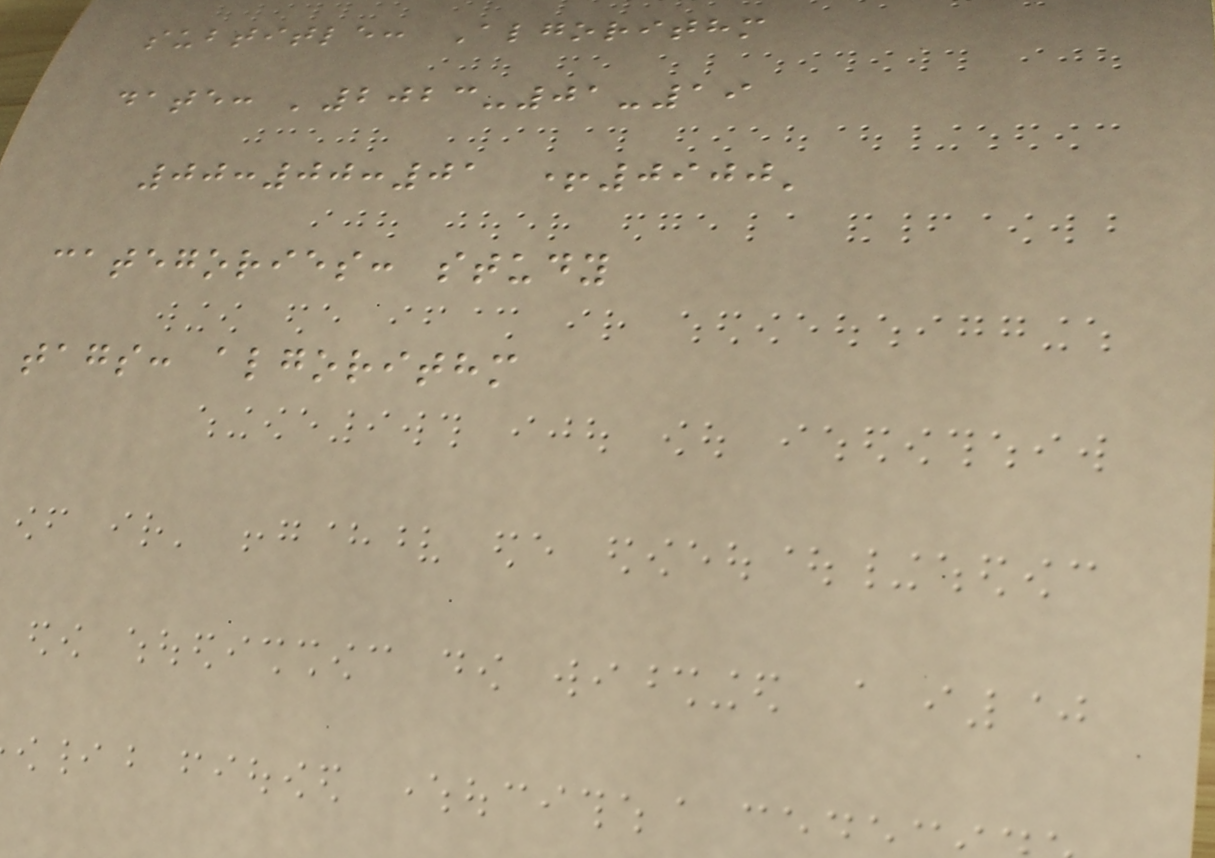subtitle: Algorithm
date: '2023-01-19
00:00:01 +0900'
categories: study
tags: algorithm
